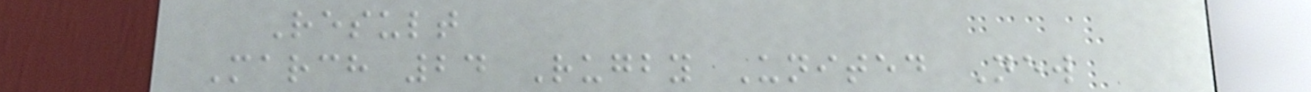Result
March 24 Rugby United New
